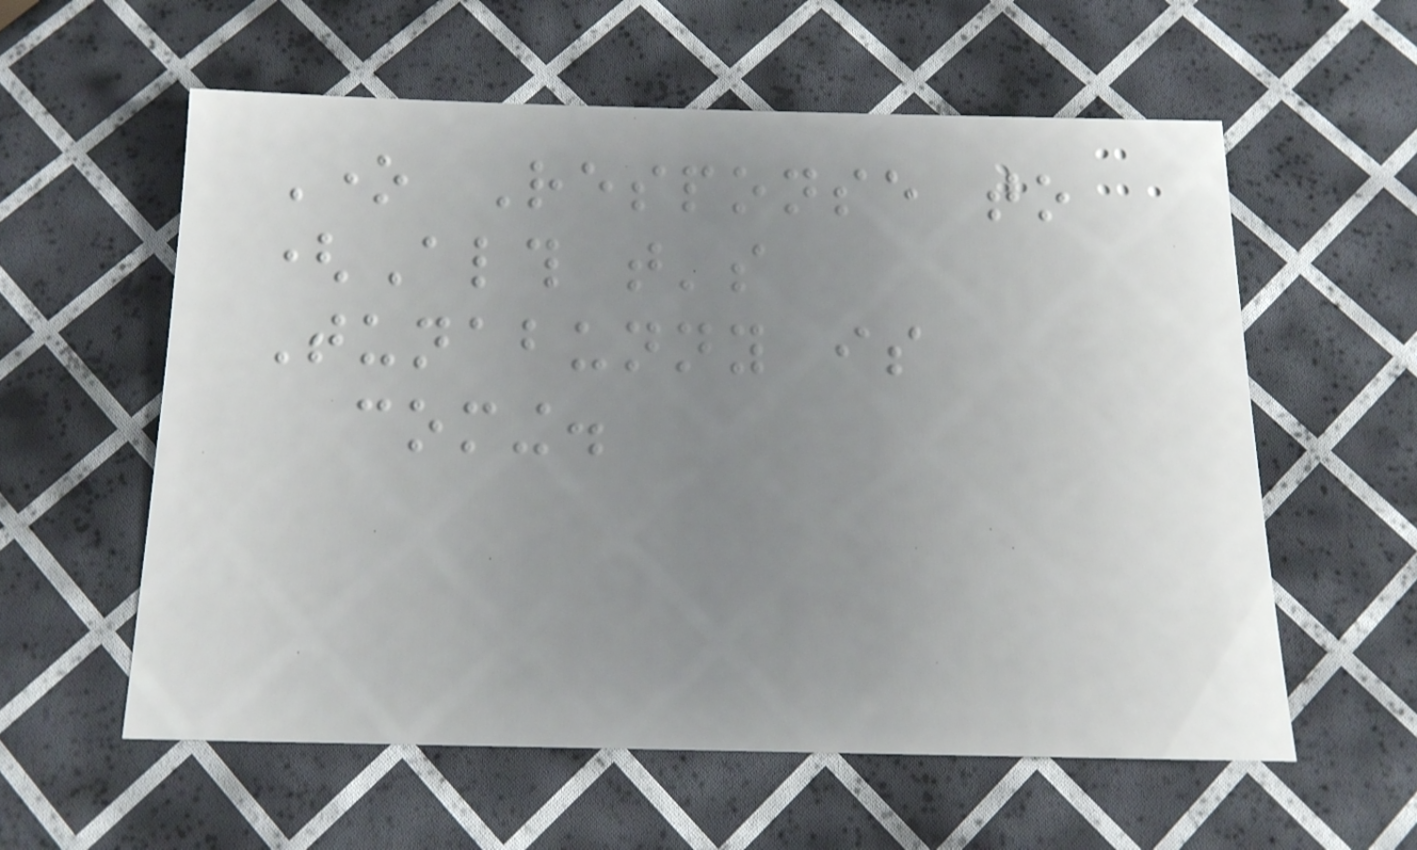One Response to
(Although that's
Tunabunny is
coming.
